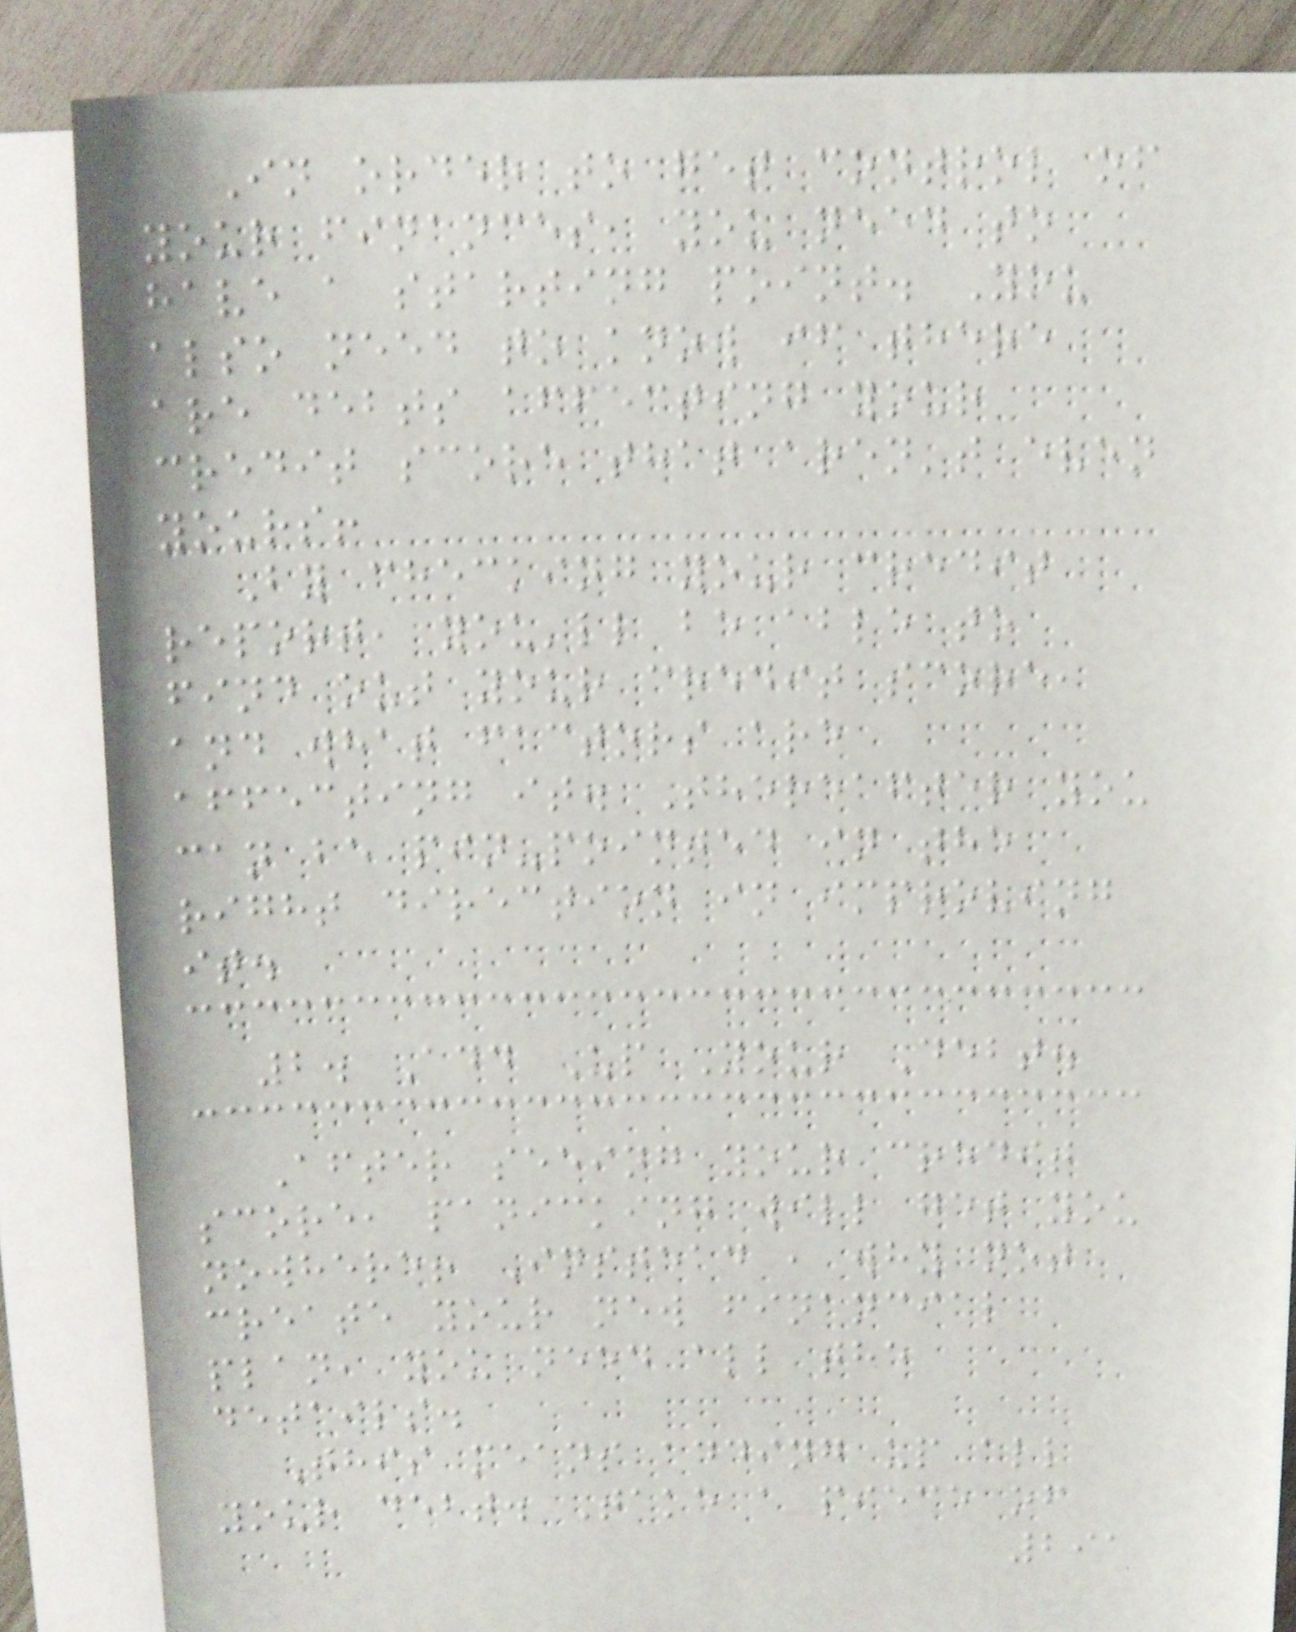In order to get control of
your finances, you need to
have a starting point. You
also need to know if there
are debts affecting your
credit score that aren't even
yours!
By checking your credit
report, you'll be able to
find out your credit score,
and what factors are
affecting it. Thereafter you
can be pin-pointed in the
right direction in improving
it.
2. Add Up Your Debt.
After seeing your credit
score, panicking will get you
nowhere! Instead , why not
create your new financial
plan, you need all the
details.
This means adding up all
your debt. Take a piece of
291
